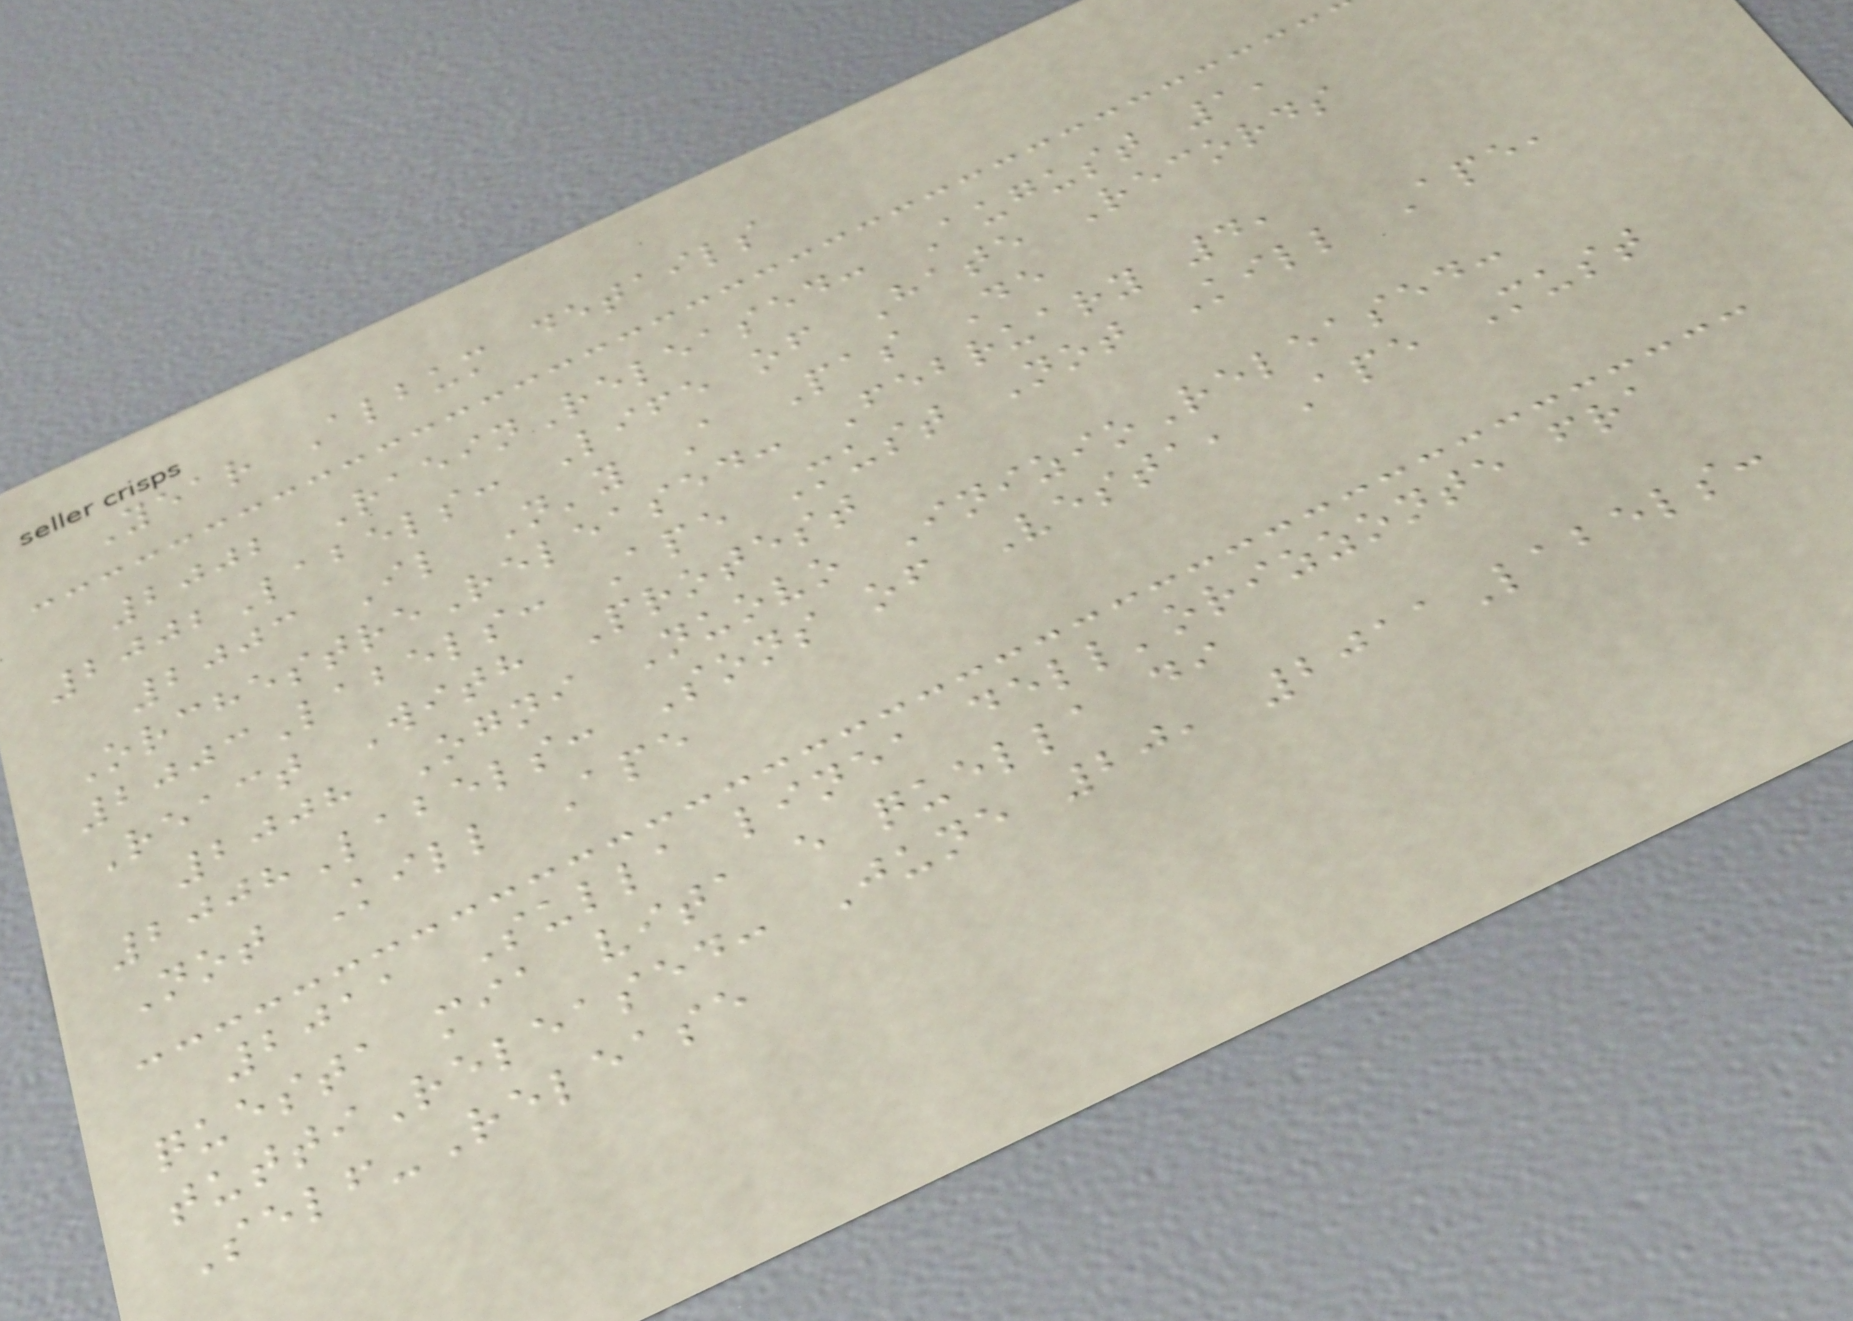Year Album details
2002 RaeinReleased: August 1,
2002Labels: Life of Hate Records
2003 Il N'y A Pas De
OrchestreReleased: February 4,
2003Labels: Ape Must Not Kill Ape,
React With Protest
2008 Ogni Nuovo InizioReleased:
2008Labels: Sons of Vesta, Ape Must
Not Kill Ape
2011 Sulla linea dell'orizzonte fra
questa mia vita e quella di
tuttiReleased: June 20, 2011Labels:
Self-Release
